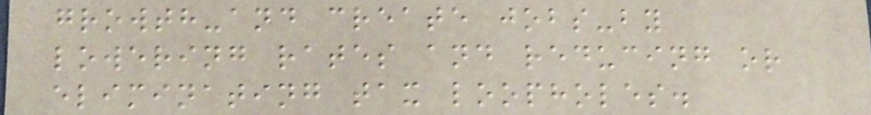growth-and create jobs-by
lowering rates and reducing or
eliminating tax loopholes.
